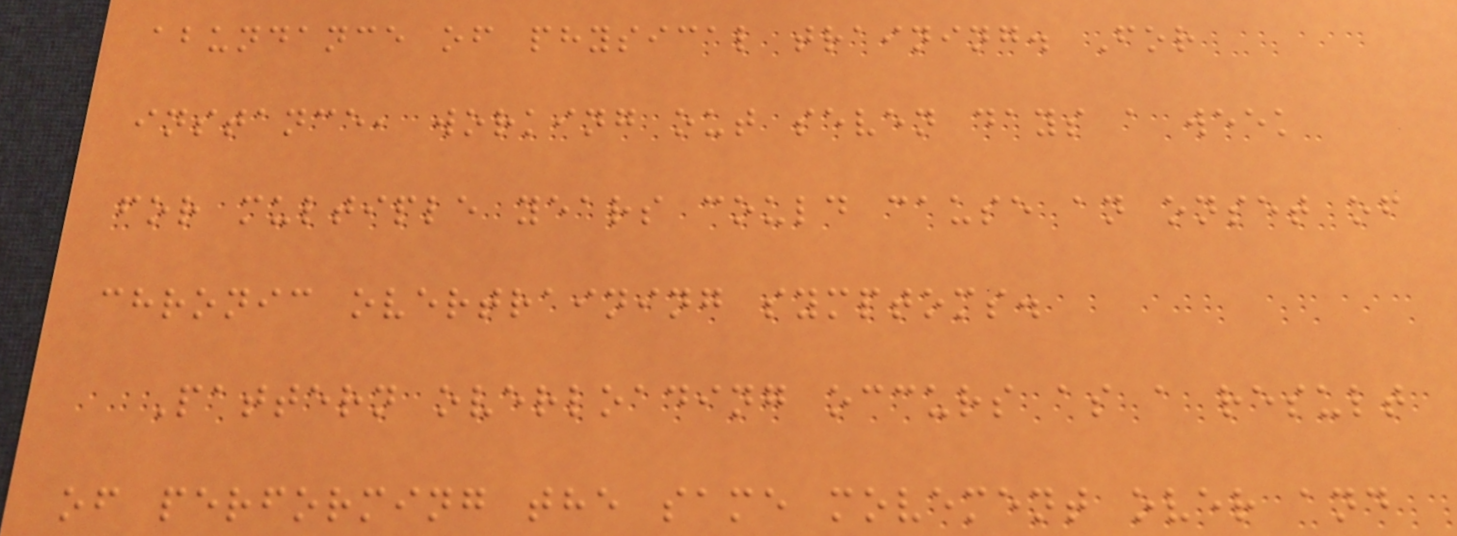abundance of physical training. For
instance, working out seven days a week
for multiple years could cause an onset of
chronic overtraining symptoms.
Pattern overloading occurs as a result
of performing the same movement over and
